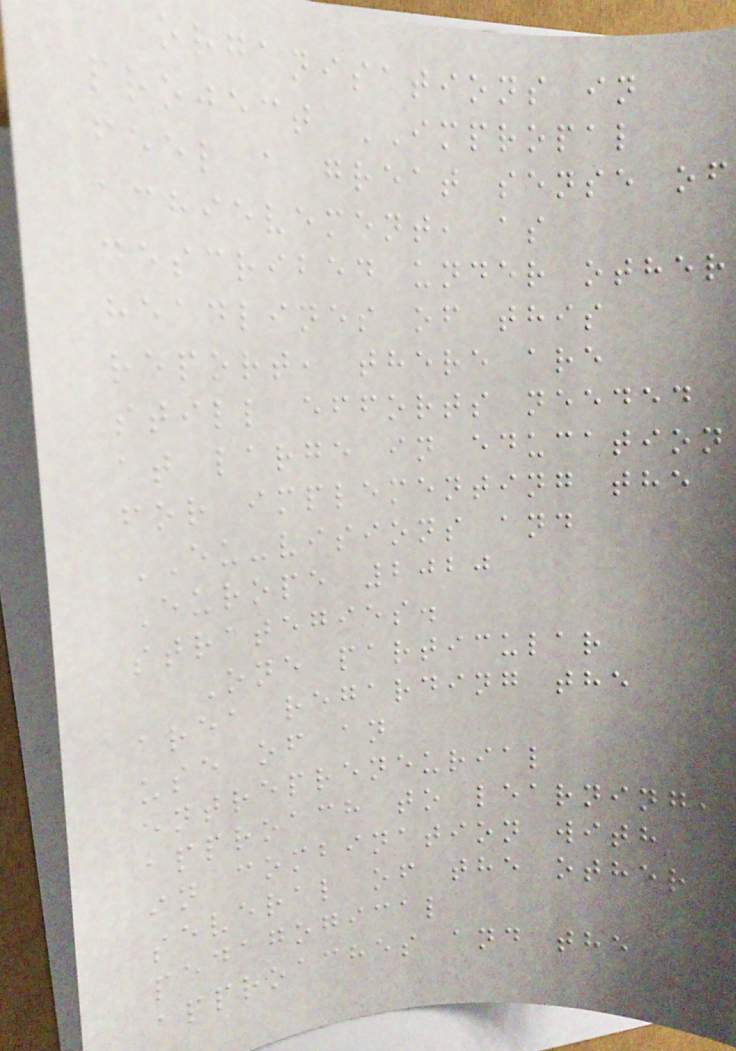organisations in
project IMPROPAL
feel a great sense of
achievement, as
described under other
headlines of this
report, there are
still efforts needed
at large in education
for implementing the
EU-visions and
Europe 2020
strategies.
One particular
area regarding the
use of an
entrepreneurial
approach to learning,
in combination with
several of the other
pedagogical
approaches and the
